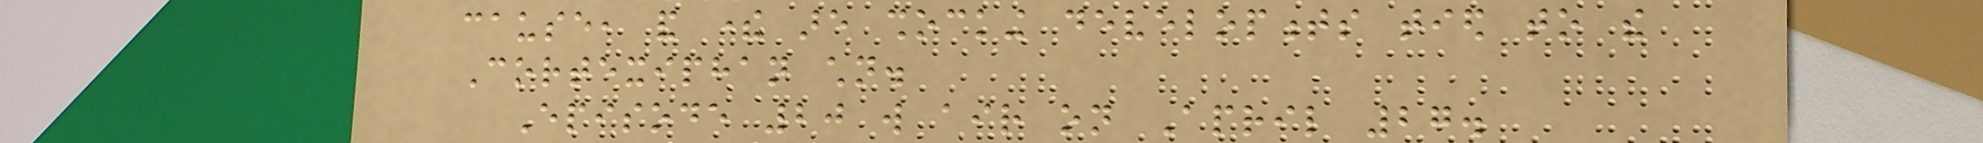cause, and there are shocking developments tied to the
Cortexiphan children.
Episode 20 will air on April 27.
